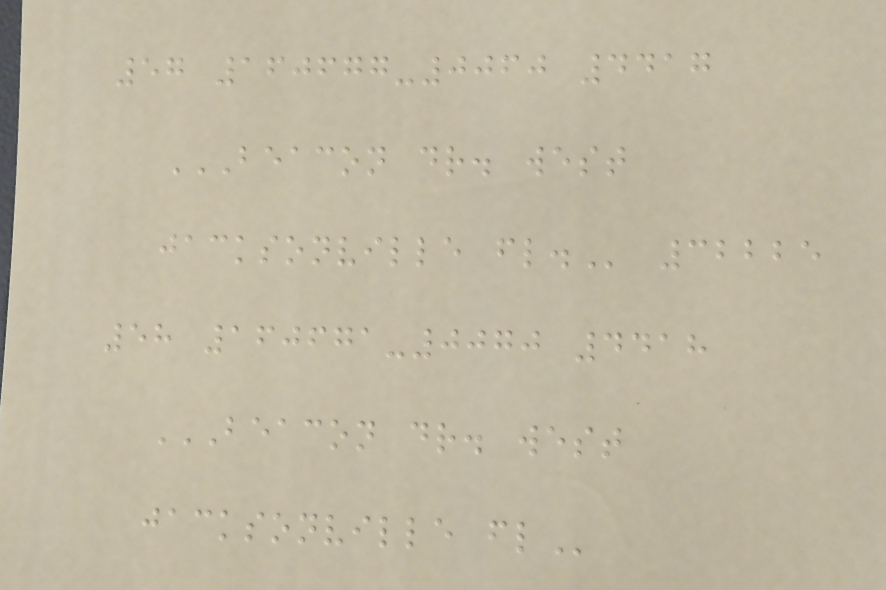57 160677-0060 4417
BEACON DR. WEST
JACKSONVILLE FL. 32225
58 160671-0070 4418
BEACON DR. WEST
JACKSONVILLE FL
